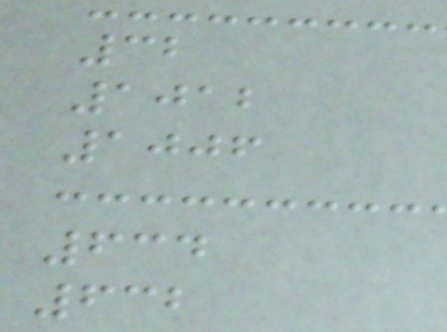32
1012
1006
634
632
